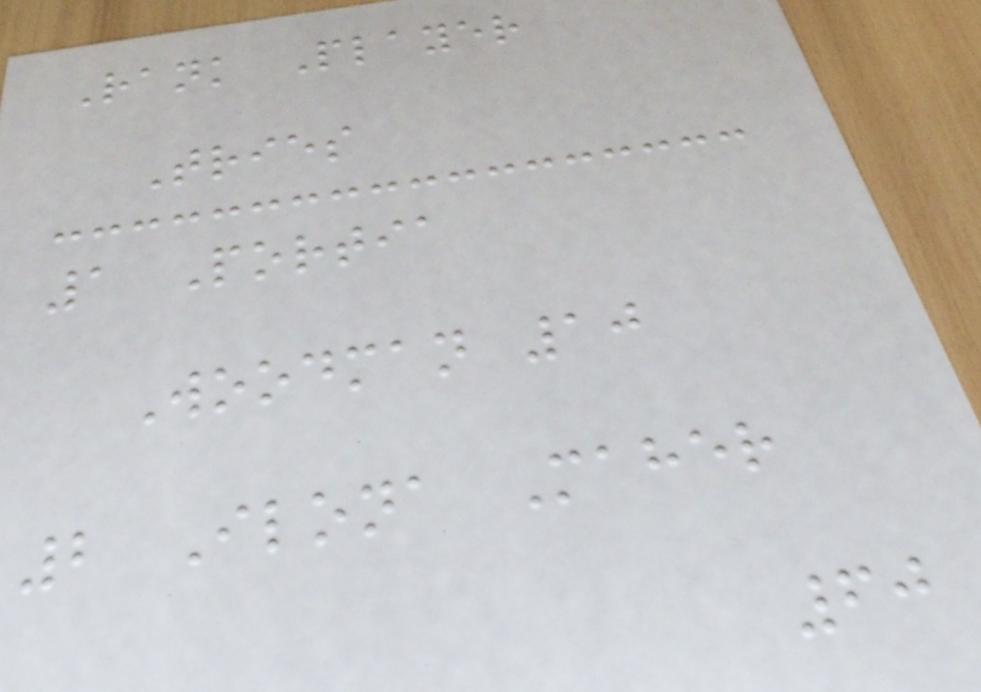Rank Player
Tries
1 Portia
Woodman 10
2 Ilona Maher
60
